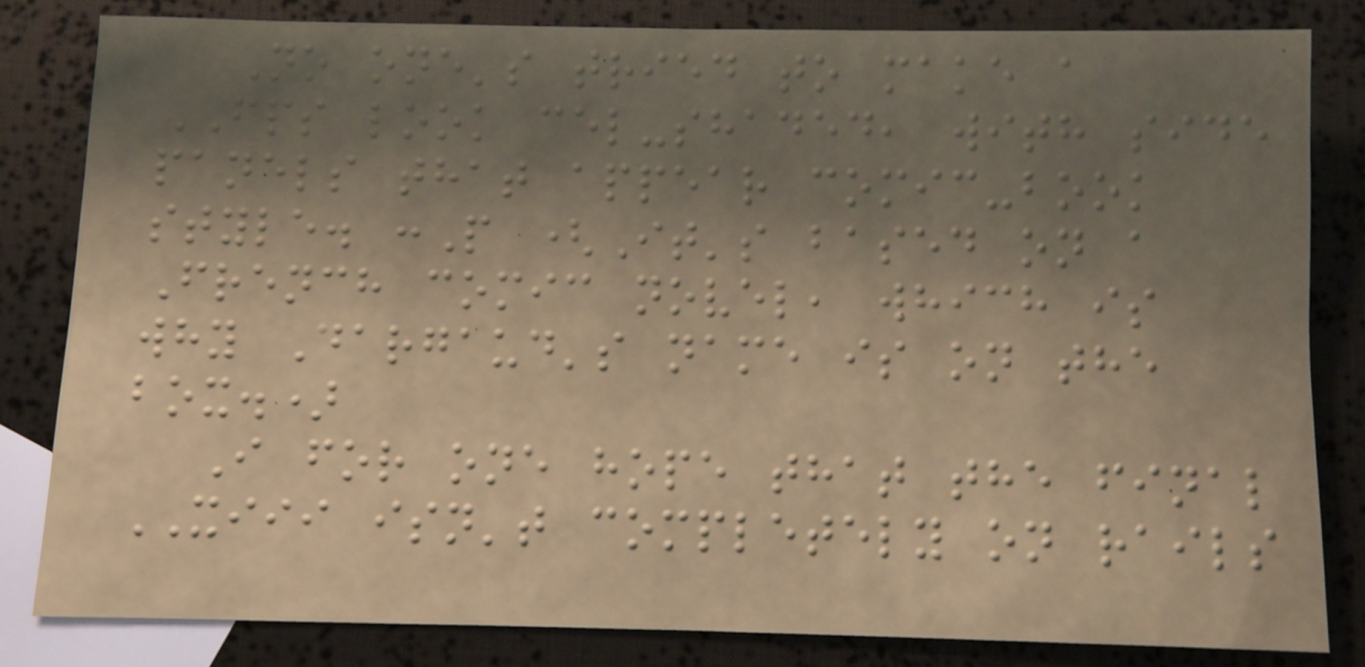No one's tried to make a
FPS look cel-shaded, with side
panels that appear comic-book
style. :P (It's based on a
French comic novel, which is
why Dargaud's name is on the
box.)
I for one hope that the final
XIII isn't completely on rails
